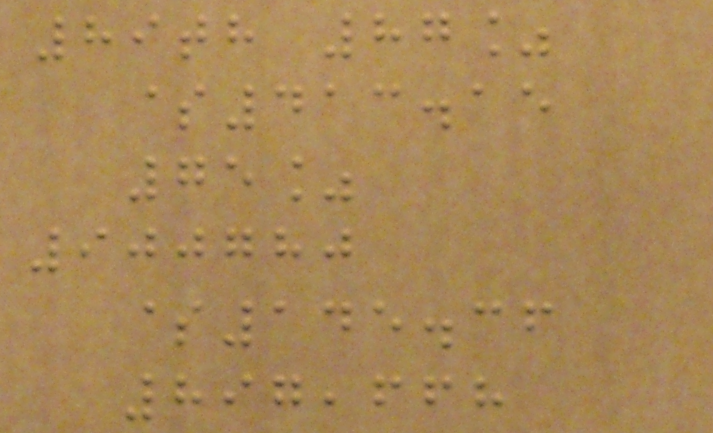89th 87%
$413.15
75%
900780
$145.36
897,668
